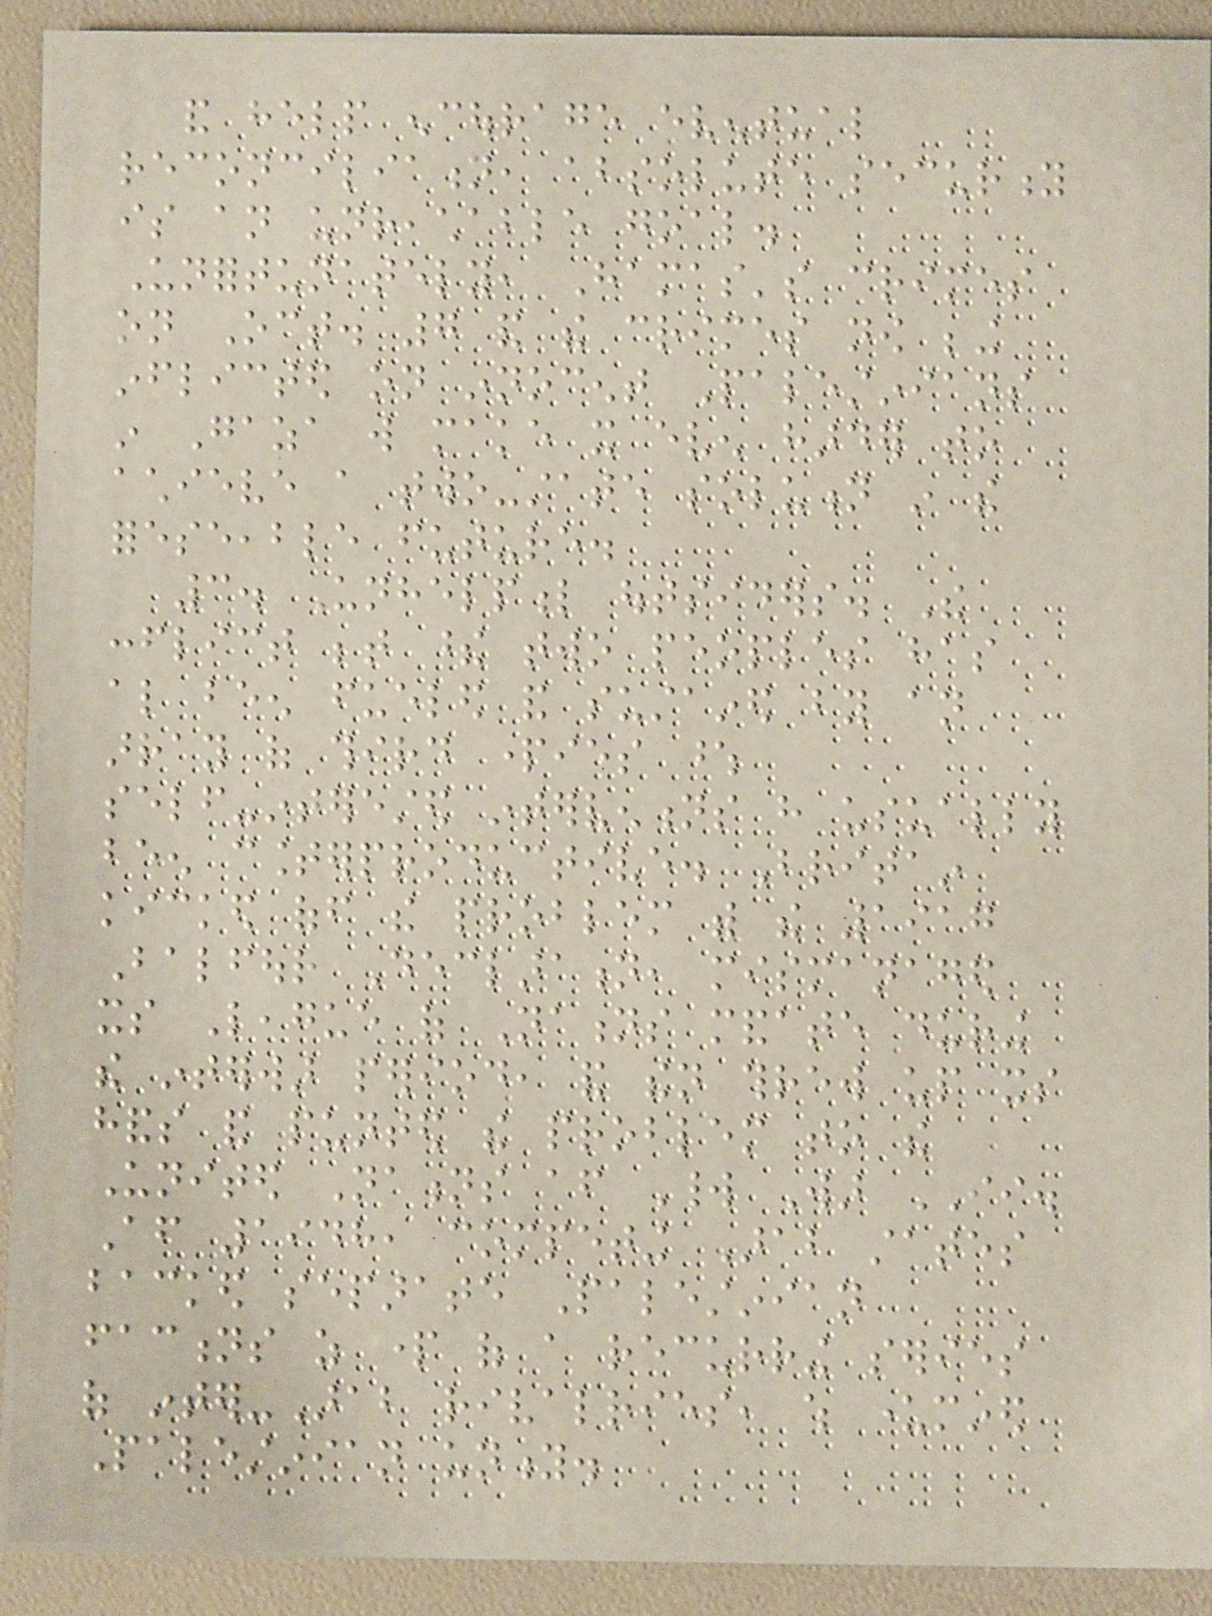and help encourage eventual
reconciliation, absolute security
is an unreachable goal.
Unfortunately, Hamas's crimes
on Oct. 7 and the crimes now being
inflicted on innocent Palestinians
in Gaza will make it even harder to
achieve a two-state solution in the
foreseeable future.
3. Unhelpful outsiders. The
conflict between these two peoples has
also been fueled and sustained by an
array of third parties whose
self-interested interventions have usually
been counterproductive. Britain
kicked off the problem with the 1917
Balfour Declaration, mismanaged
its League of Nations mandate during
the interwar period, and then threw up its
hands and punted the problem to the
United Nations after World War II.
After 1948, competing Arab states
backed separate Palestinian
factions as part of a recurring series
of inter-Arab rivalries, which undermined
Palestinian unity.
